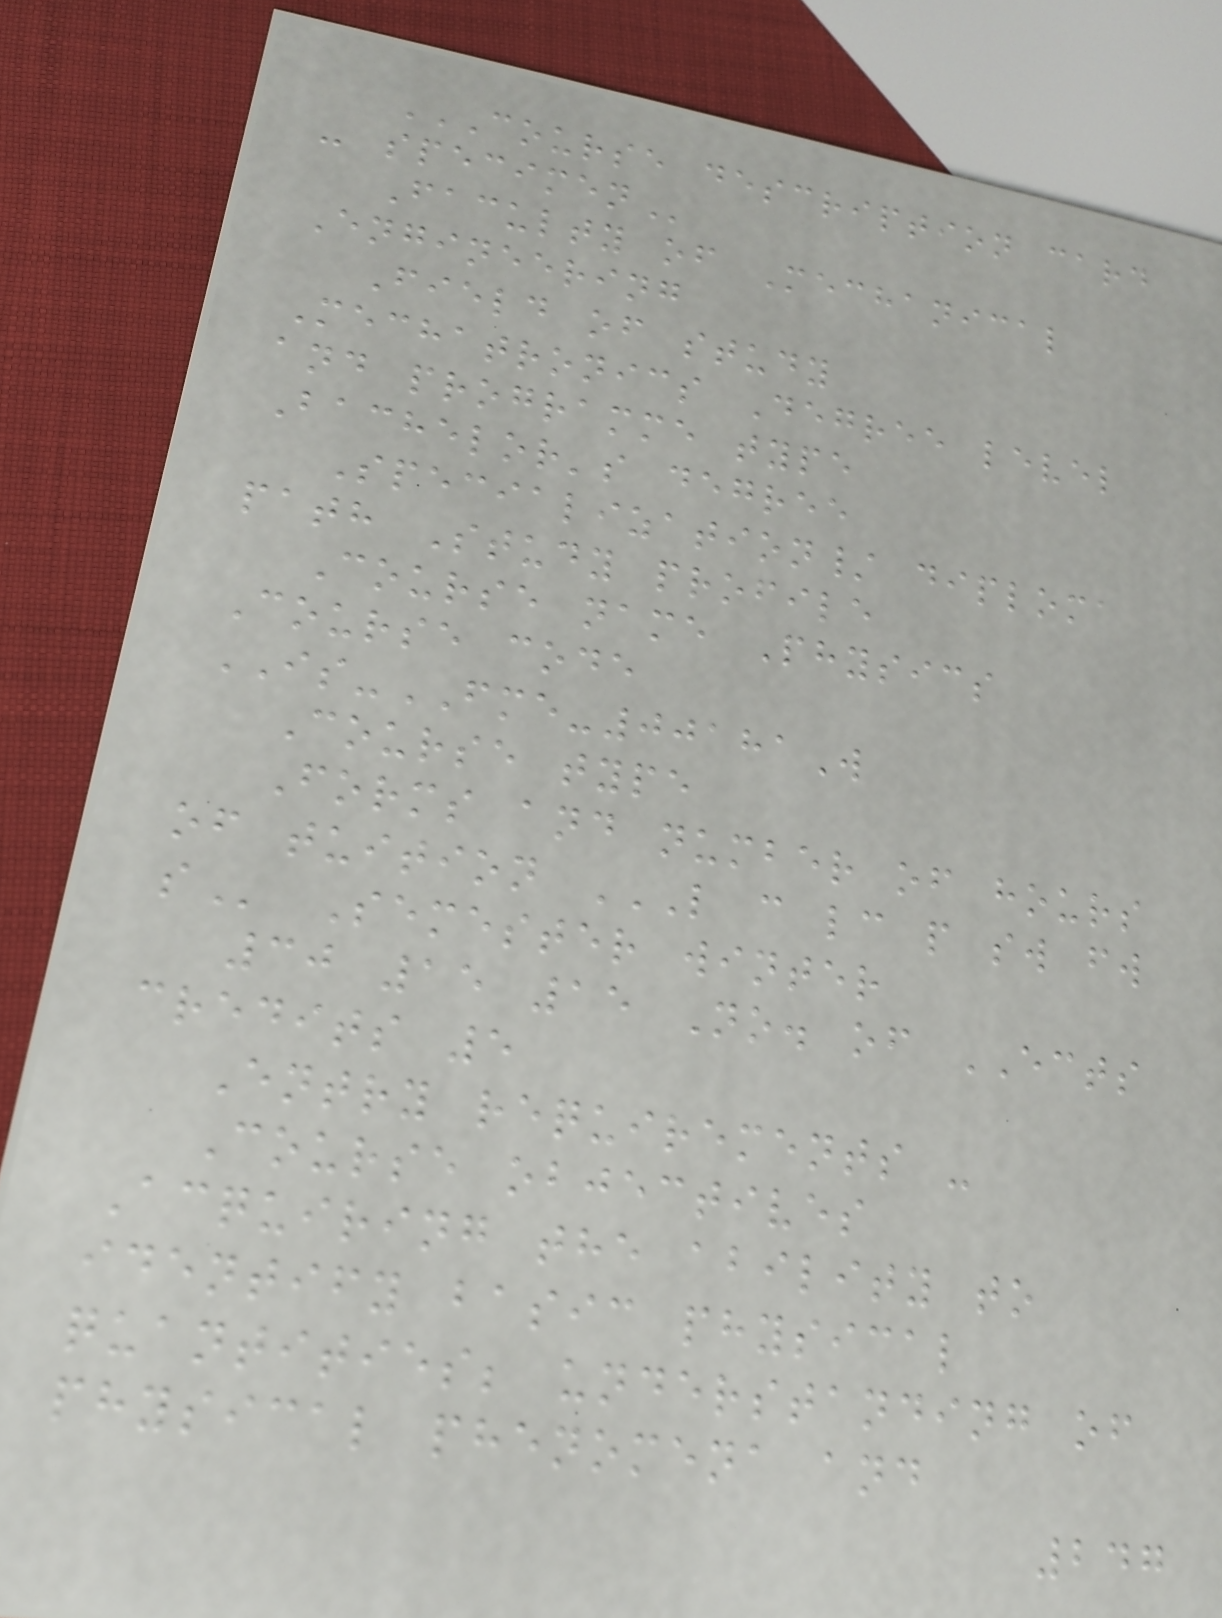COURSE DESCRIPTION CARD
- SPECIMEN
Faculty of Mechanical
Engineering
Field of study
Mechatronics Degree level
and programme type
Bachelor's degree
Specialization/ diploma
path Study profile
Course name Physics
Course code
IS-FME-00181W
Course type
Forms and number of hours
of tuition L C LC P SW FW
S Semester winter
30 15 15 No. of ECTS
credits 5
Entry requirements -
Course objectives
Acquiring the ability to
identify basic physical
quantities; understanding of
physical phenomena and
247
